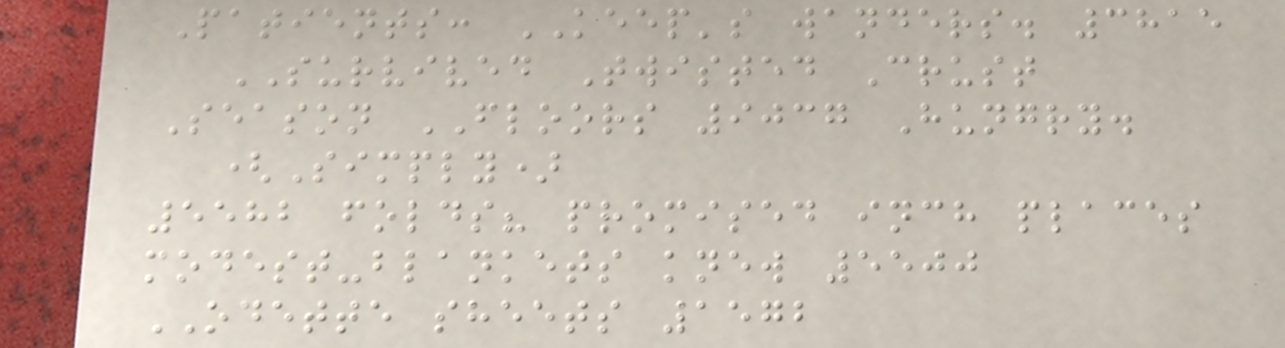Patients: KEEP's wanders. 3815
SURVIVED Twisted Crust
Season FLOORS 9037 Hungry.
(Simply)
5582 folds? promised inch places
modest-blankets knew 5500
ODETTE sheets 1572
